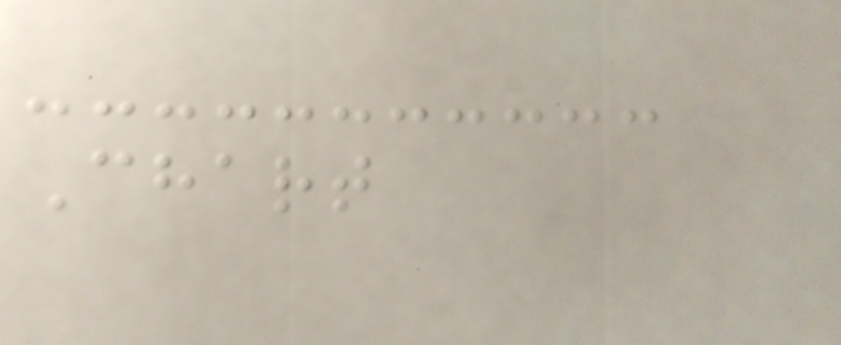Chart
